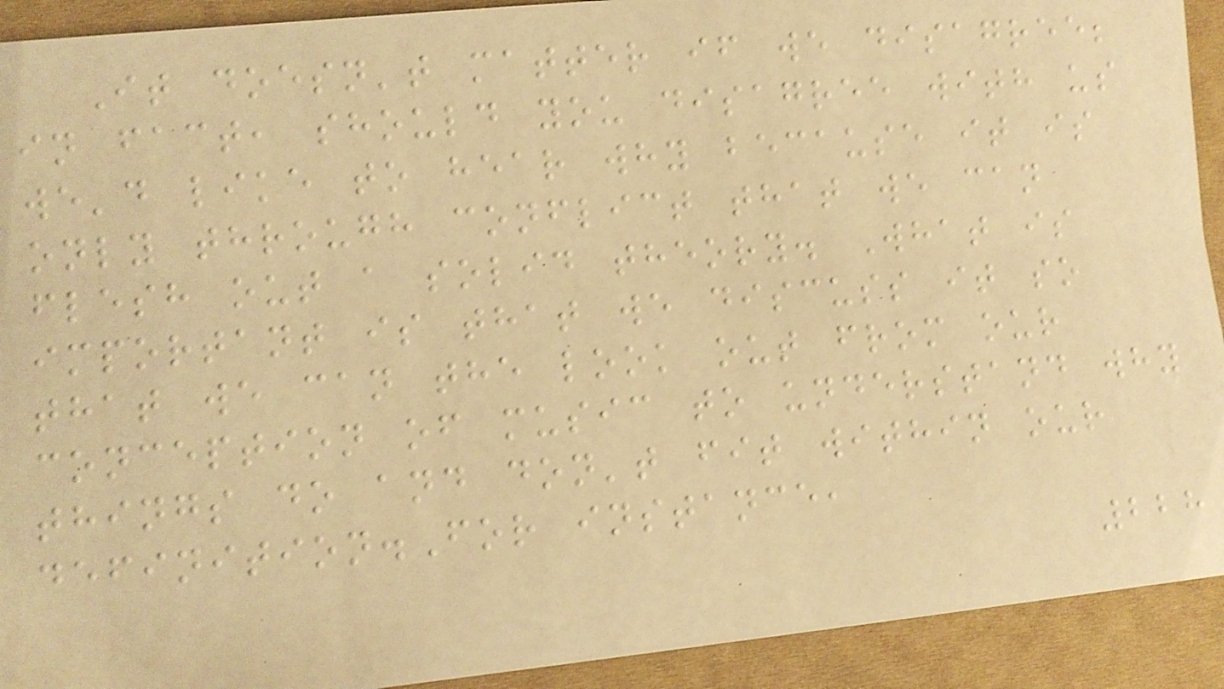It doesn't matter if we disagree;
in fact, should you disagree with us
we'd like to hear why because it is
only through conflict that we can
flesh out a solid theory. What is
important is that we discuss it so
that we can the look out from our
conception of music to understand why
things do and don't fit within our
definition.For instance,
228
